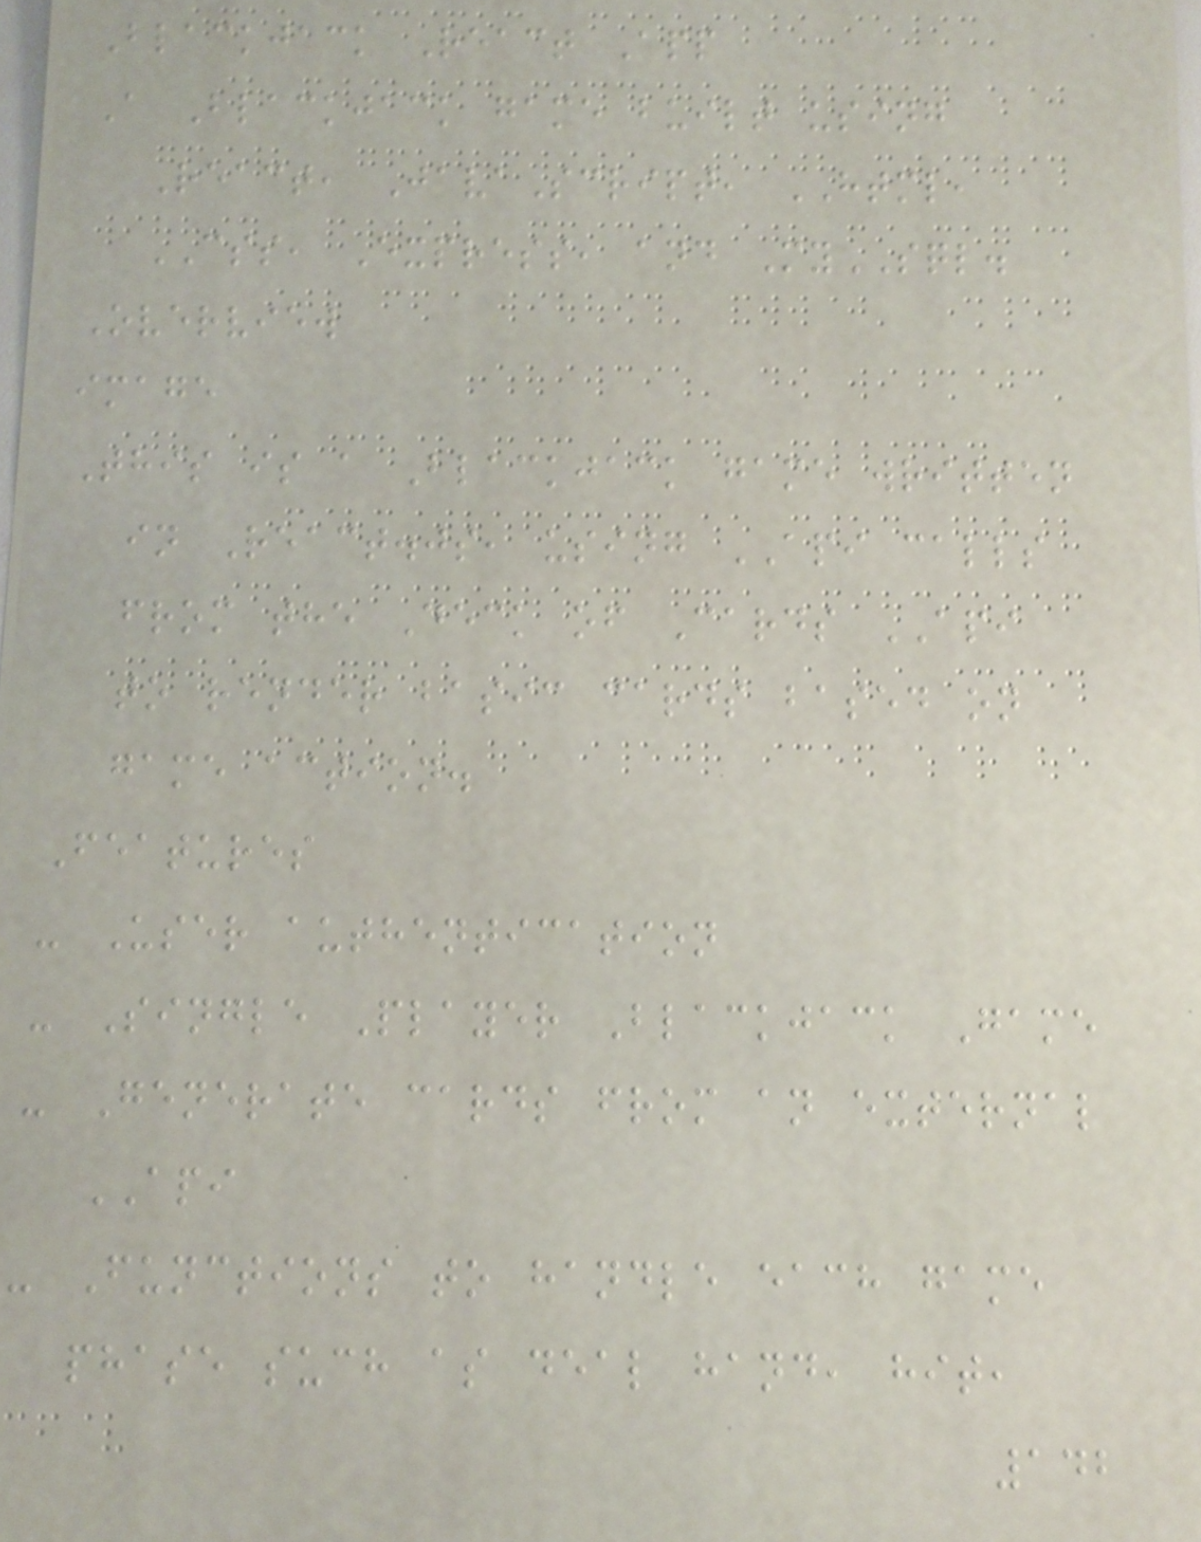Blackjack React App
A Blackjack game built using
React, JavaScript, HTML,
CSS, Express, and MySQL.
Overview
image
This is a Blackjack game written
in React.js, using API calls
from the Deck of Cards API
to render basic cards based on
game action.
Features
- User authentication
- Single Player Blackjack Game
- Generate cards from an external
API
- Functions to handle each game
phase such as deal hand, hit,
142
